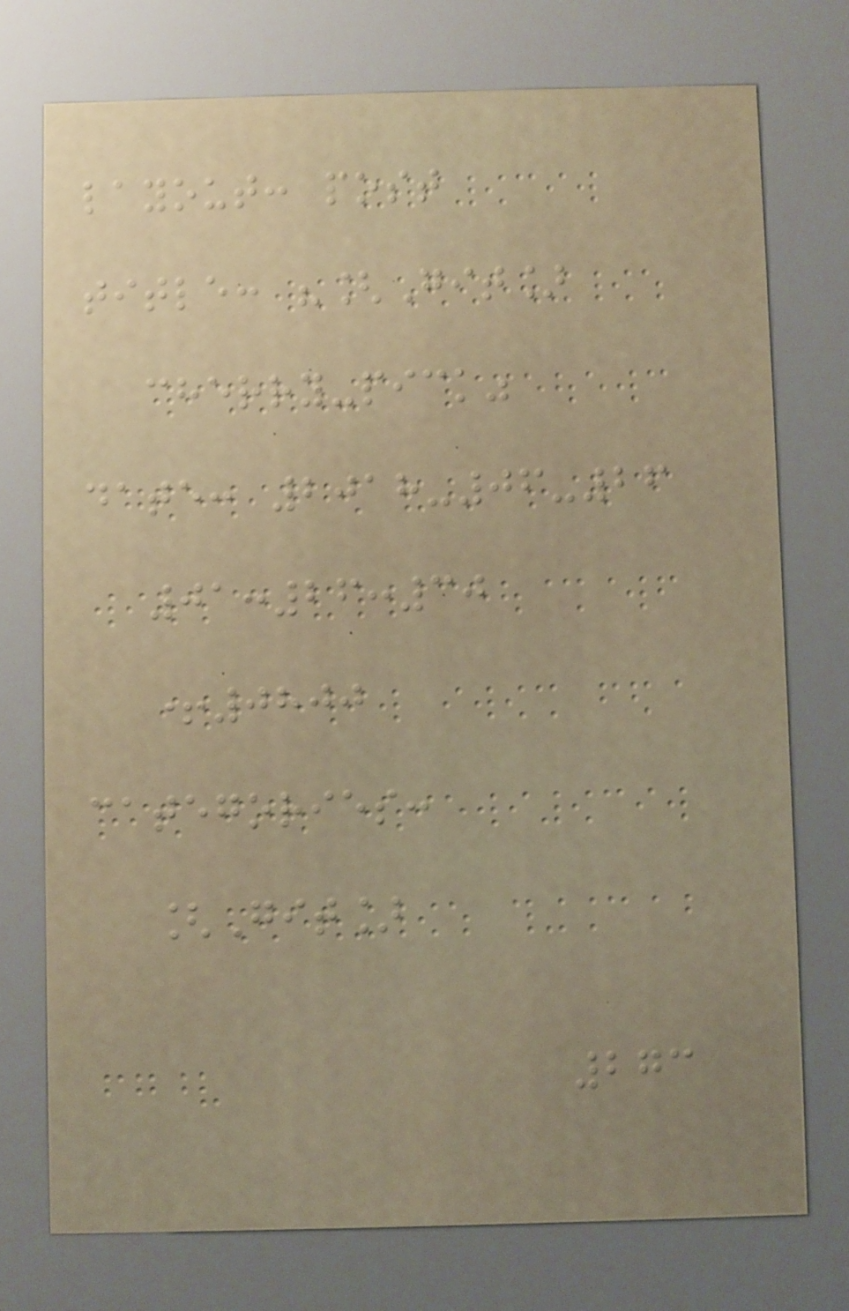layout: post
title: "[Git]
cherry-pick"
date: 2018-06-26
01:26:30
+0800
categories:
[Git]
273
